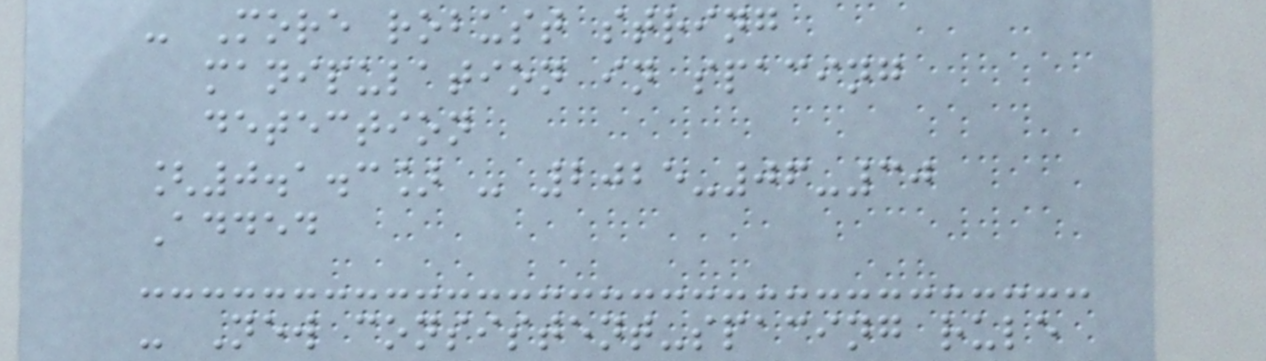- More robust string
manipulation in spacing
detection
[0.1.3] - 2025-06-30
Added
- New consistent-spacing rule
